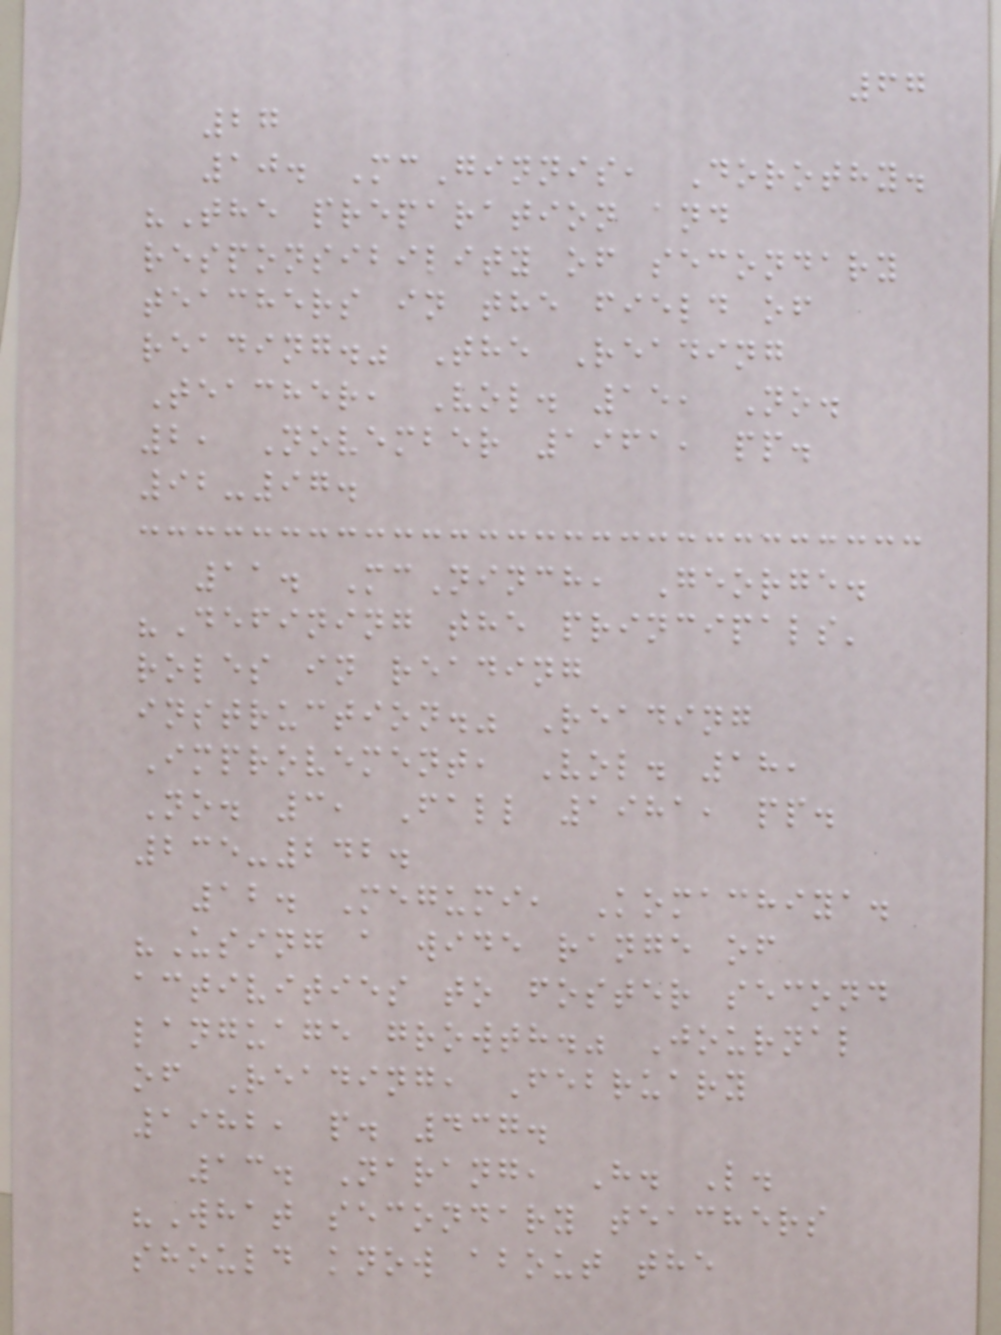67
27
10. McGinnis, Dorothy.
"The preparation and
responsibility of secondary
teachers in the field of
reading." The Reading
Teacher, Vol. 15, No.
2, November 1961, pp.
92-97.
11. McNinch, George.
"Defining the principals'
roles in reading
instruction." Reading
Improvement, Vol. 18,
No. 3, Fall 1981, pp.
235-242.
12. Megumi, Komachiya.
"Using a wide range of
activities to foster second
language growth." Journal
of Reading, February
1982, p. 437.
13. Narang, H. L.
"What secondary teachers
should know about the
